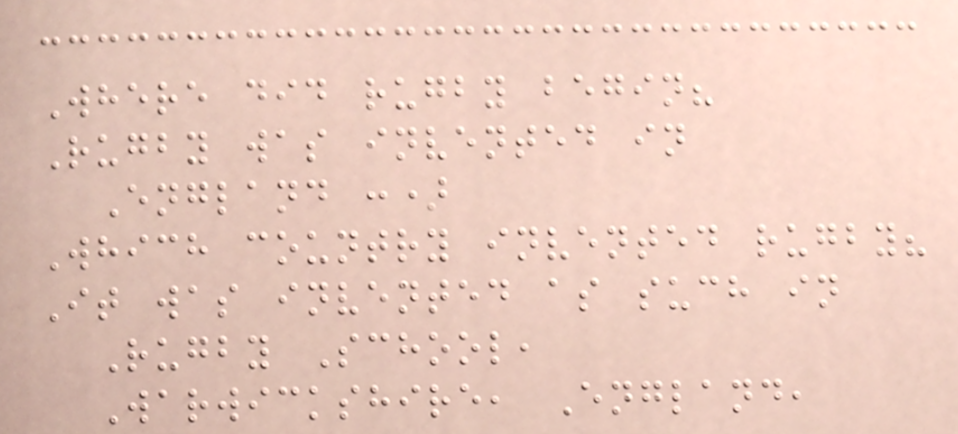Where did rugby begin?
Rugby was invented in
England :)
Which country invented rugby?
It was invented as such in
Rugby School,
Warwickshire, England,
